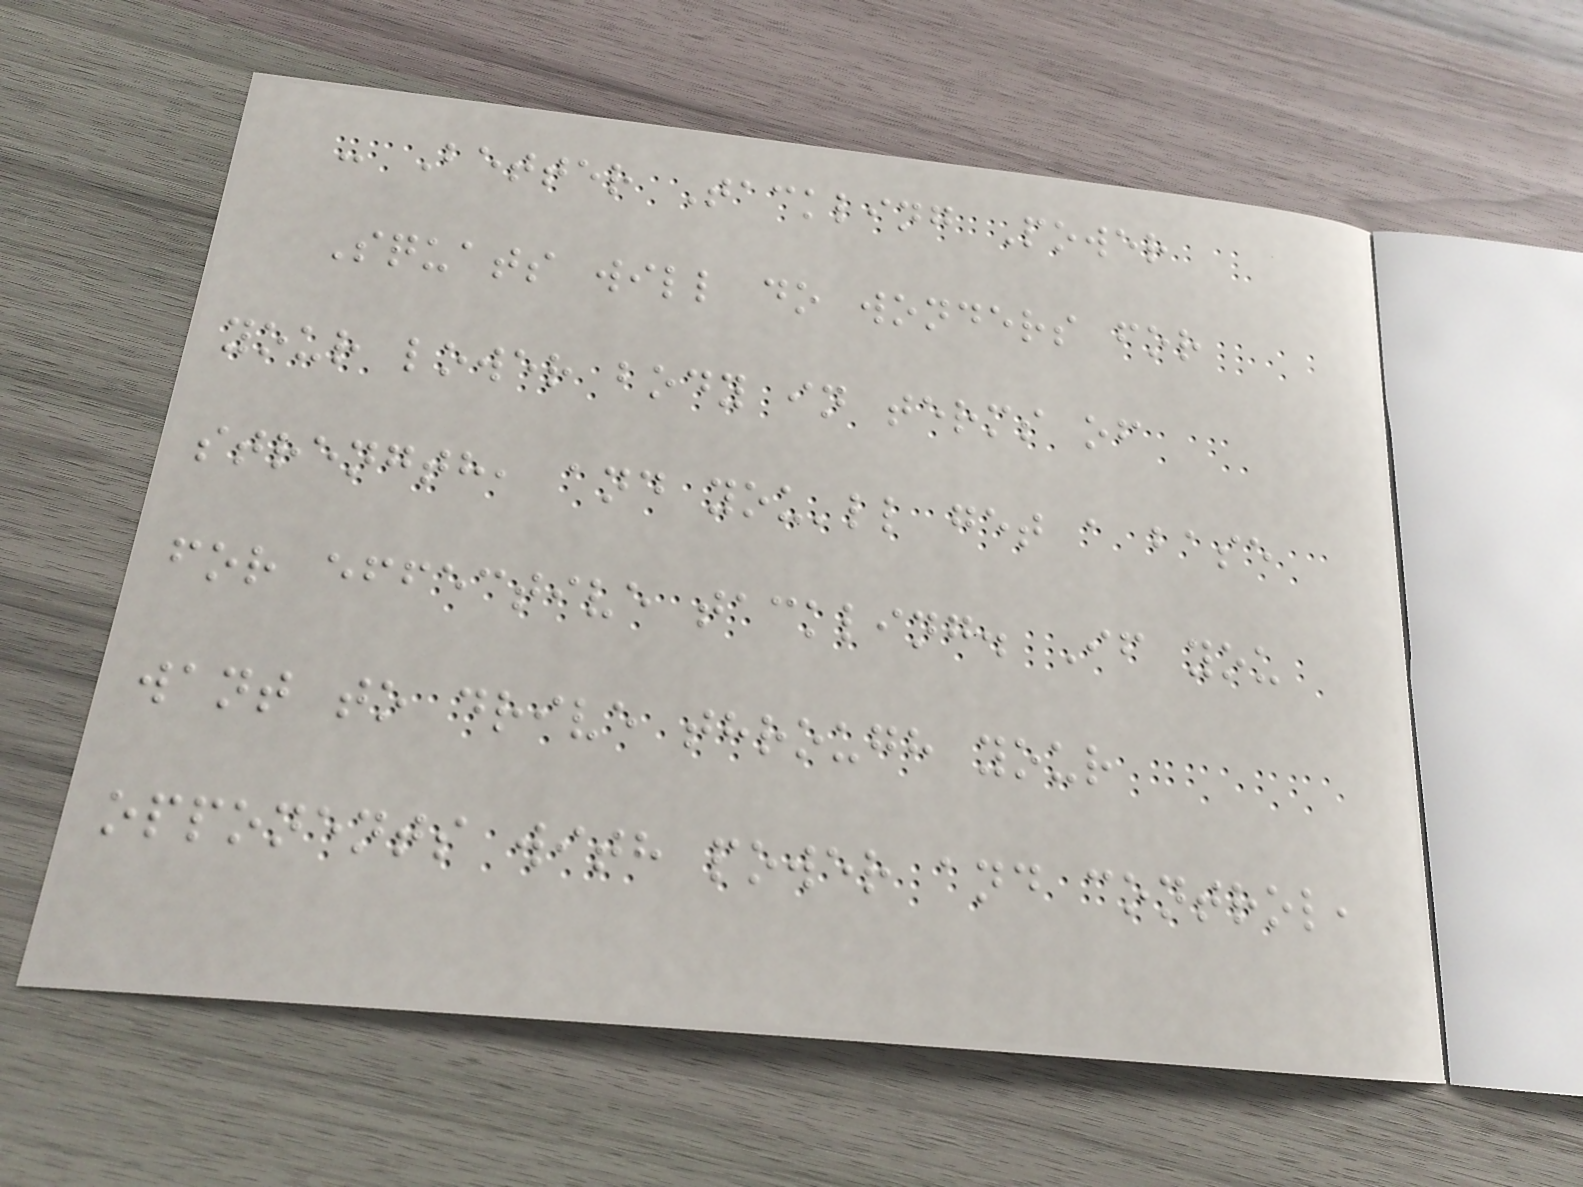- Better Tackling Power
Squats will do wonders for
your lower body in terms of
strength, and you'll get a base
for effective tackling. If you
want to drive through your
opponents with power and control,
